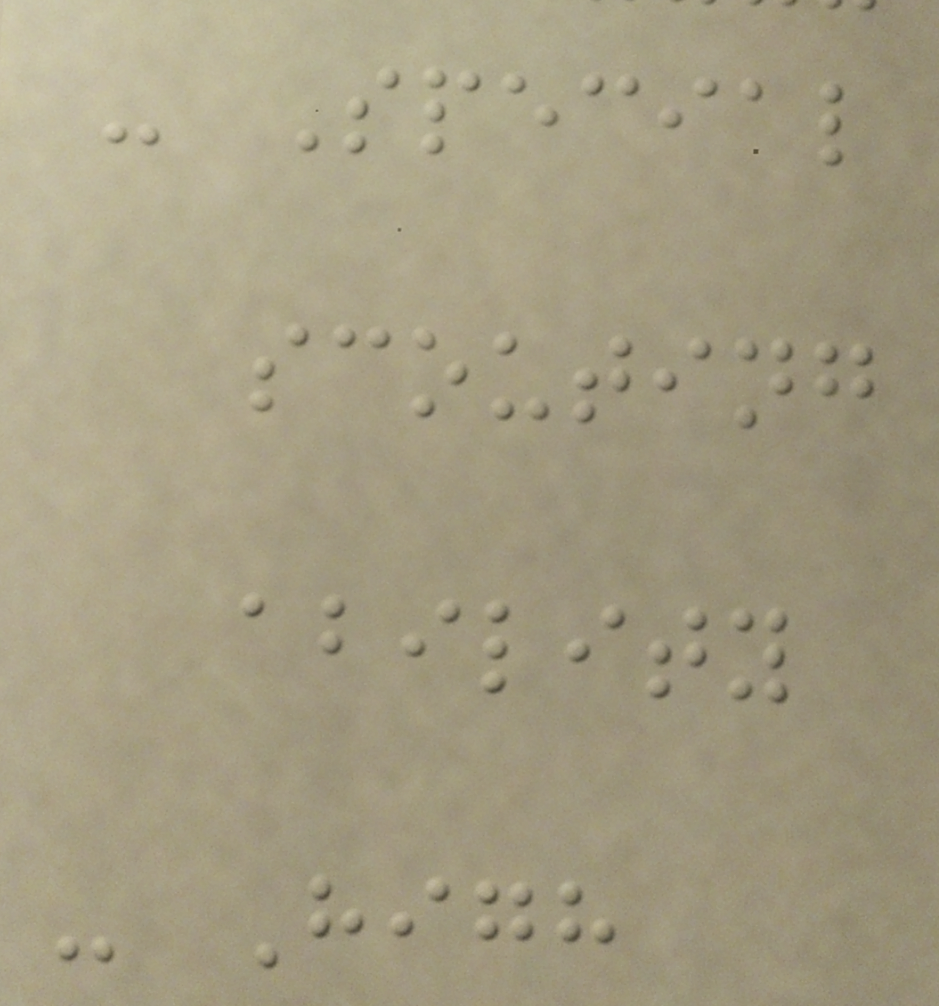- Special
scouting
ability
- High
